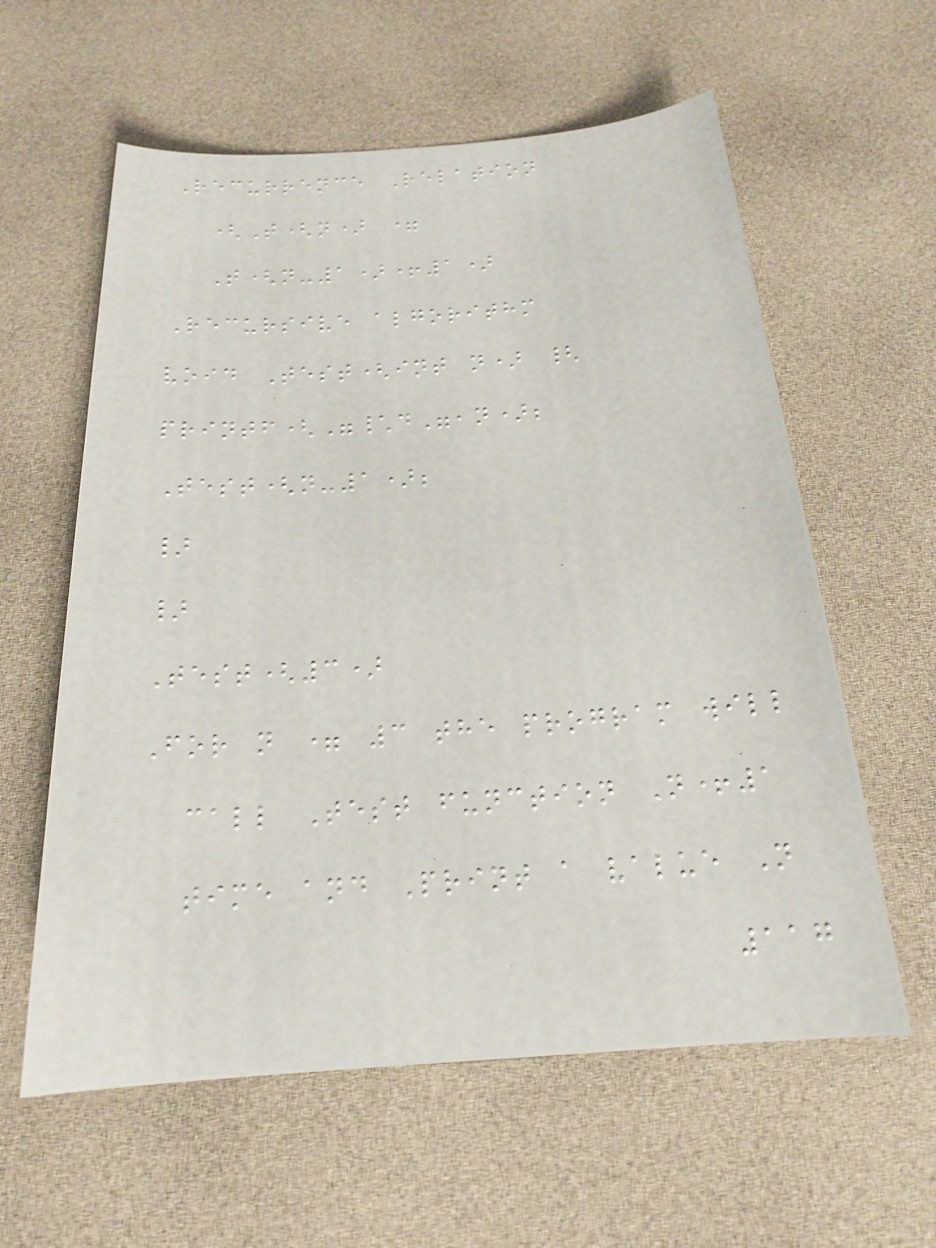Recurrence Relation
(T(n) =
T(n-1)+1)
Recursive algorithm
void Test(int n) {
printf("\d",n);
Test(n-1);
}
}
Test(3)
For n = 3 the program will
call Test function N+1
time and Print a value N
117
